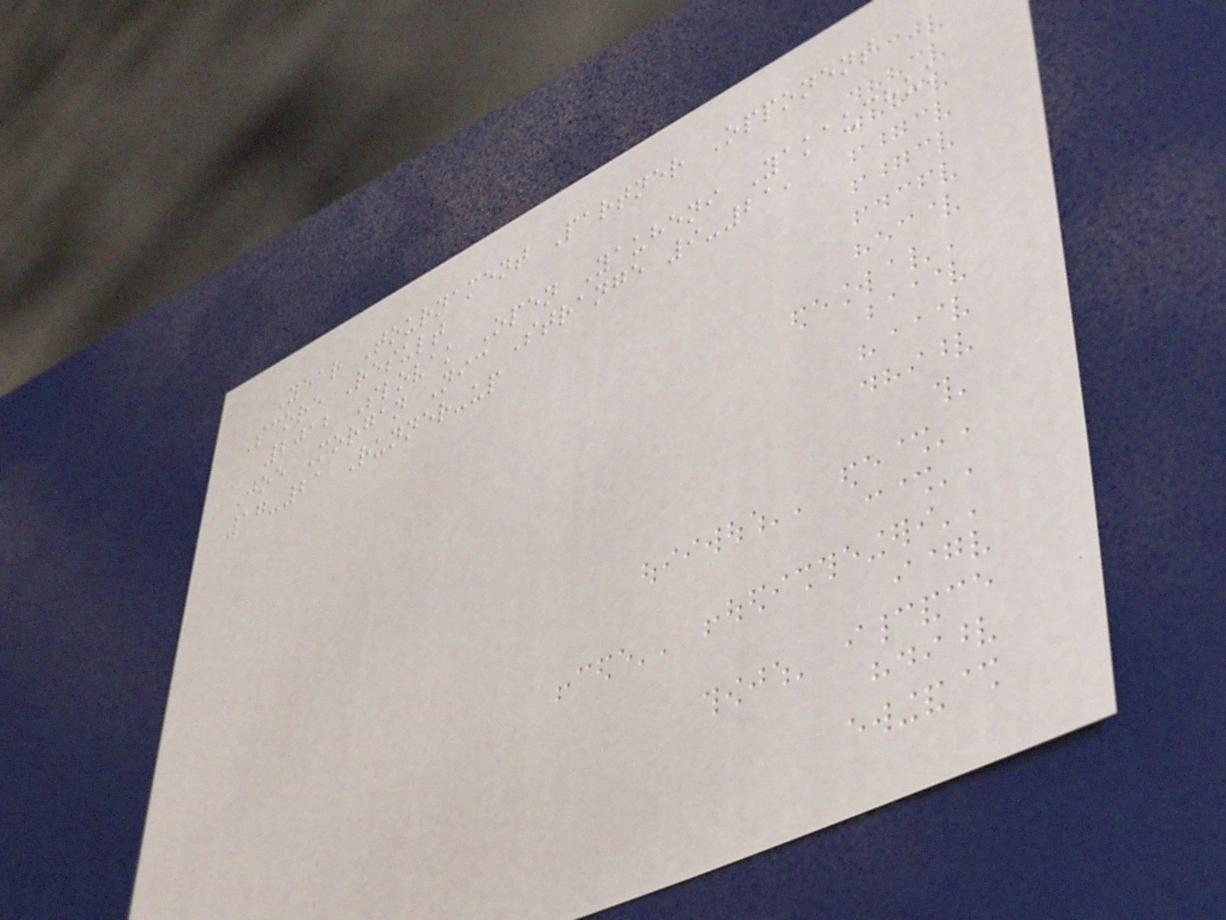Year Tournament Partner Opponent
Score Result
2012 Slovak Open Yauheni Yakauchuk
Joe Morgan Nic Strange 9-21,
17-21 Runner-up
